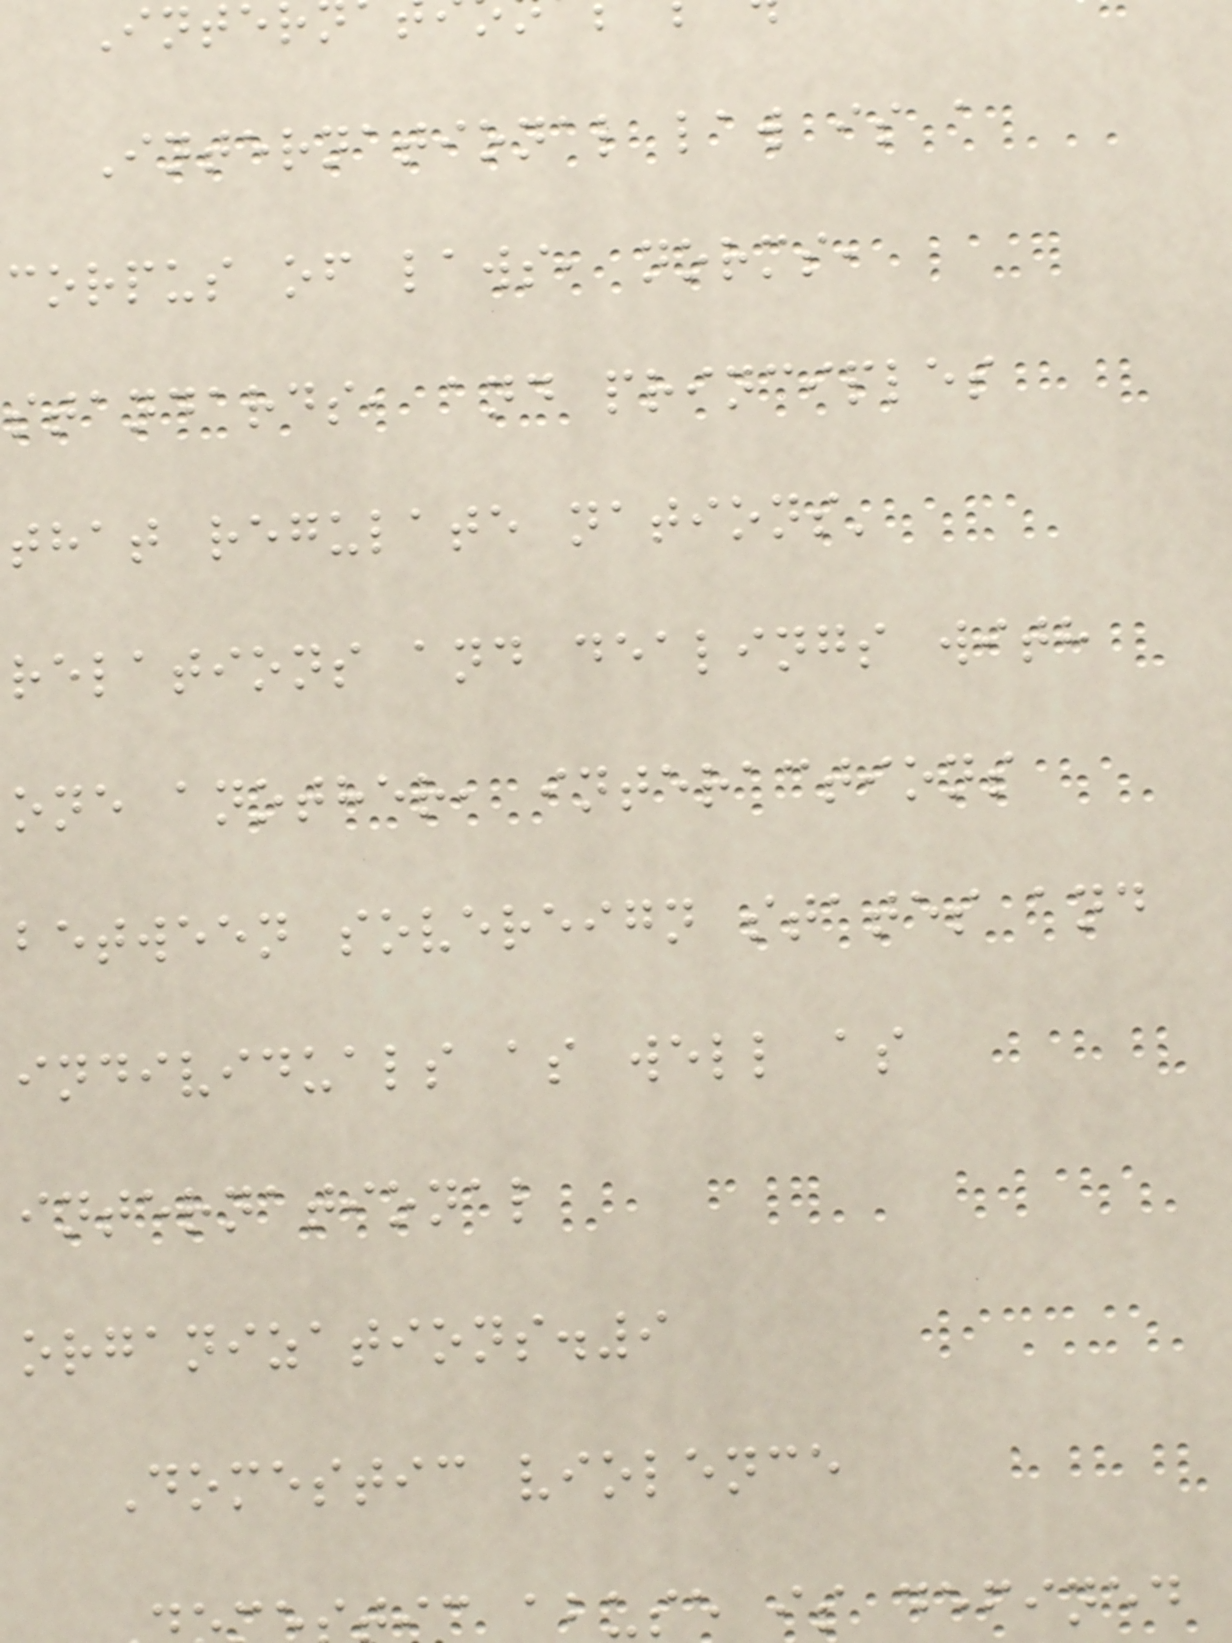Inte
International law is a
corpus of laws, norms,
standards, and principles
that regulate nations'
relations and dealings with
one another, interactions
between sovereign states and
individuals as well as
international
organizations.9
Domestic violence
abuse is defined
